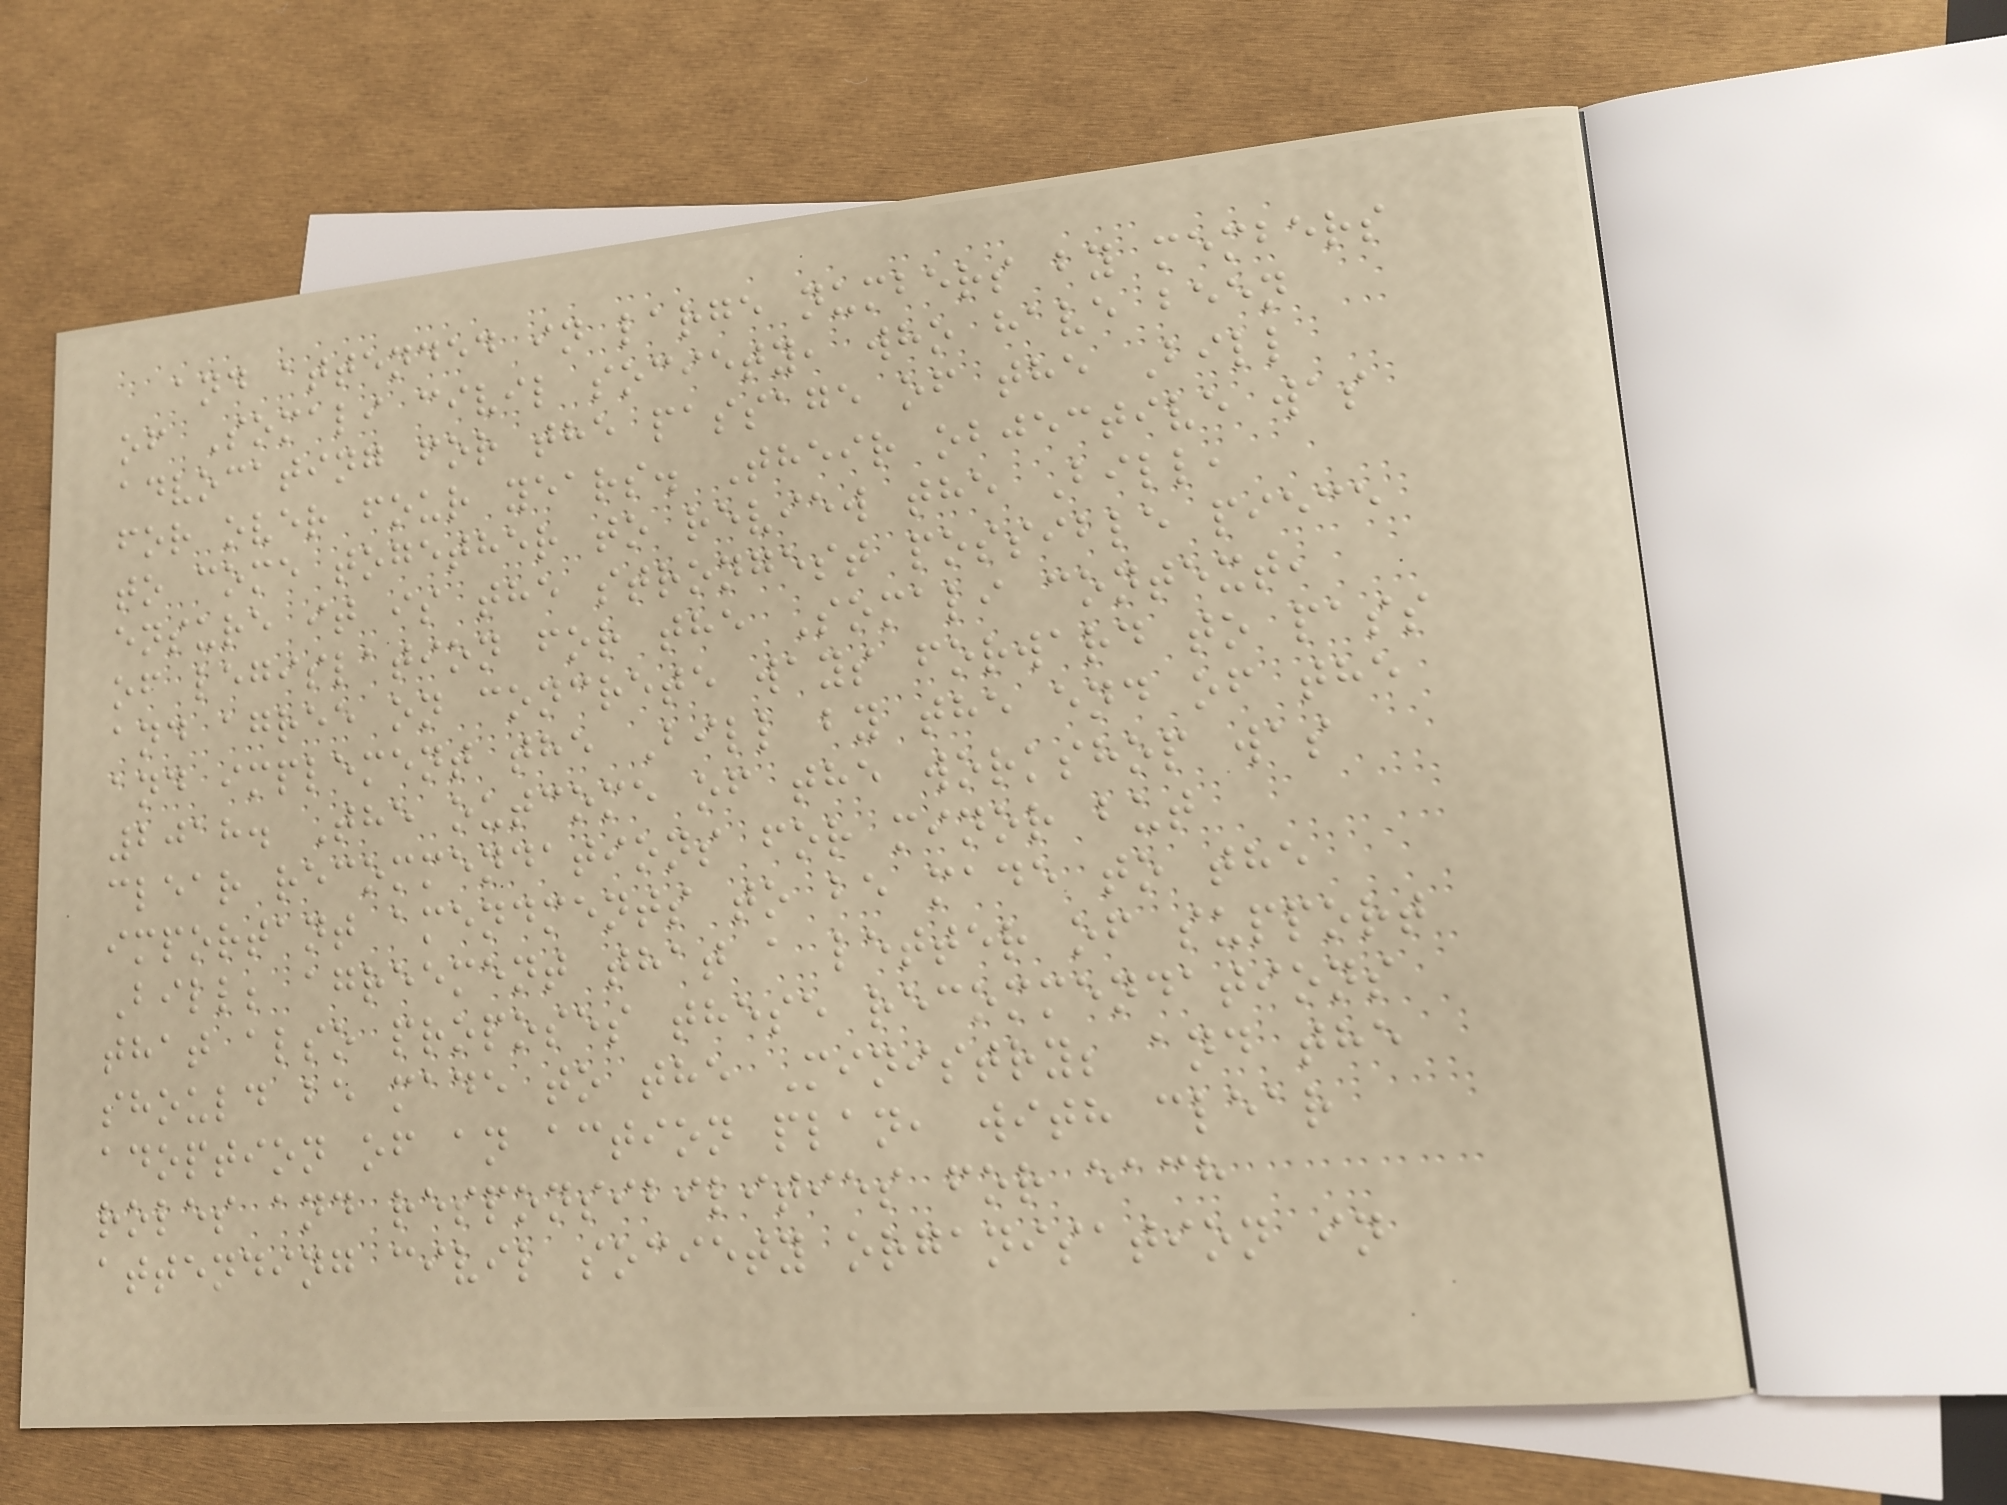and attended in large numbers by members
of Somali civil society, who have been
advocating for the passage of the Bill
for over four years. Their objective was
to come together to review the Bill,
ensure it is the strongest possible piece
of legislation for the Somali context,
and agree on concrete ways forward to pass
and implement the Bill by the end of the
2018. The outcome of the workshop was
clear recommendations for minor but
important amendments to be made to the
Bill; agreement that a letter of support
that also proposes these recommendations
should be made to the Ministry; and the
adoption of an action plan, with clear
roles and responsibilities for each
attending civil society organisation in
